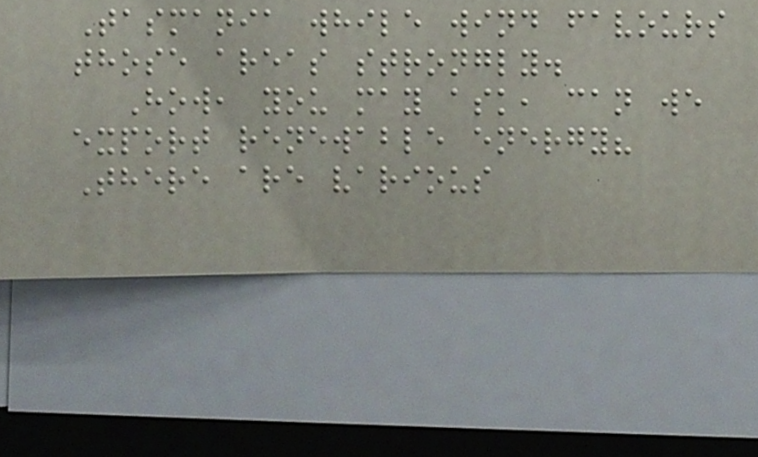Tasmania while wind favours
those areas strongly.
How, you may ask, can we
export renewable energy?
There are various
